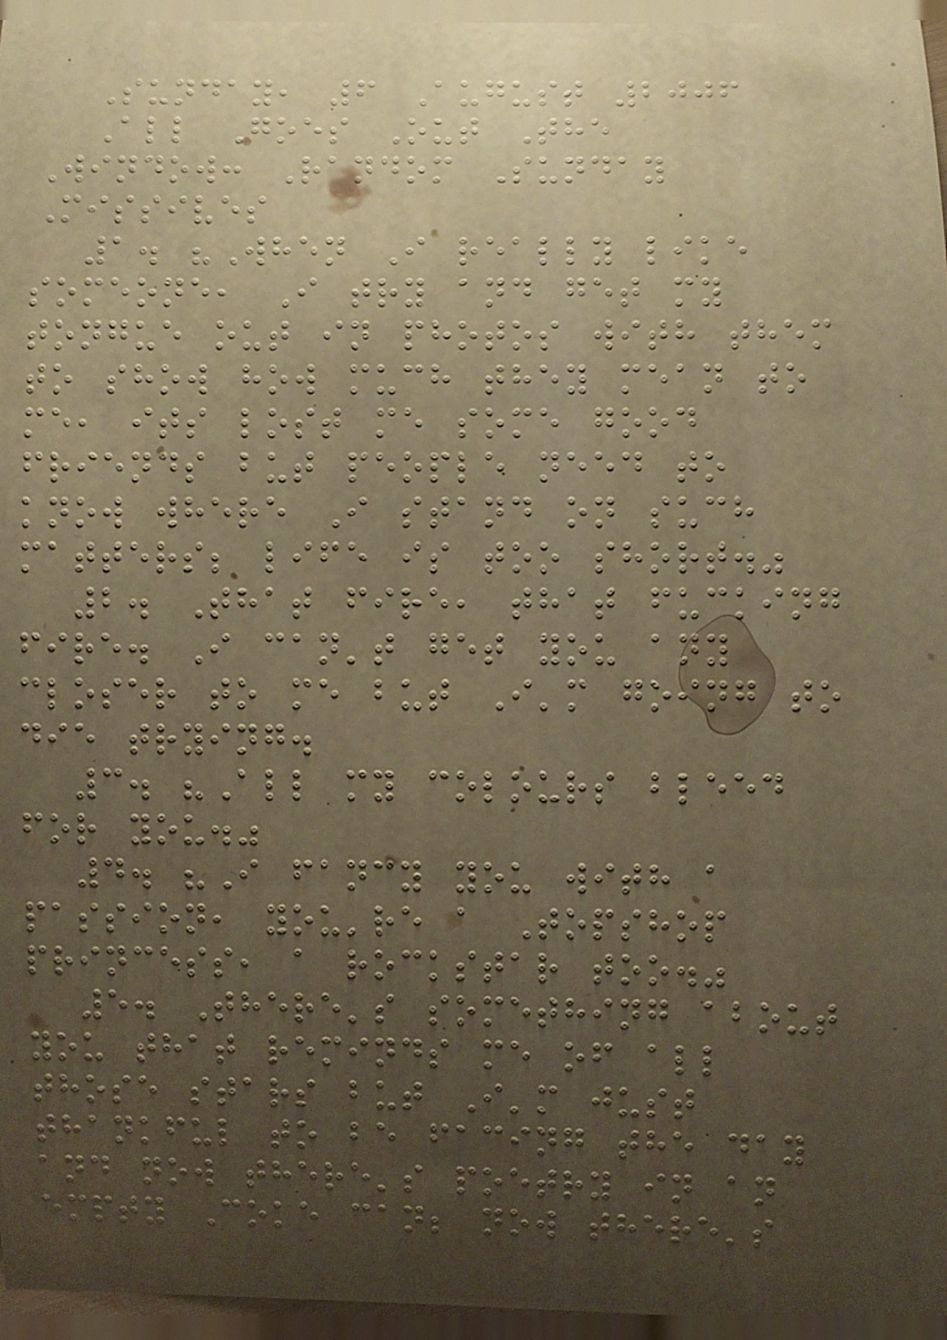Sunday, 6 August 2006
All Goes Out The
Window: Random Sunday
Missives
1. "When I really like
someone, I try and get my
tongue out in photos with them
to show how much they mean to
me, its lost me some good
friends but people need to
know where I stand on such
matters; life is too short."
2. That fire, that fucking
fire. I can't get you any
closer to me but I'm going to
die trying.
3. "All my colours bleed
for you."
4. "I fancy you with a
passion, you're a Topshop
princess, a rockstar too."
5. There's something about
you that reminds me of all
those stars but I'm just
thankful to be facing the day
and now there's poetry in an
empty Coke can; now there's
